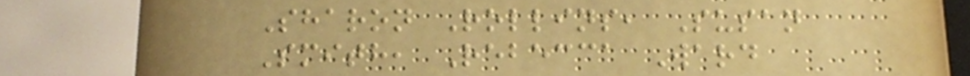Sharon Rollins, Susan
Smith, Rebecca Ward
